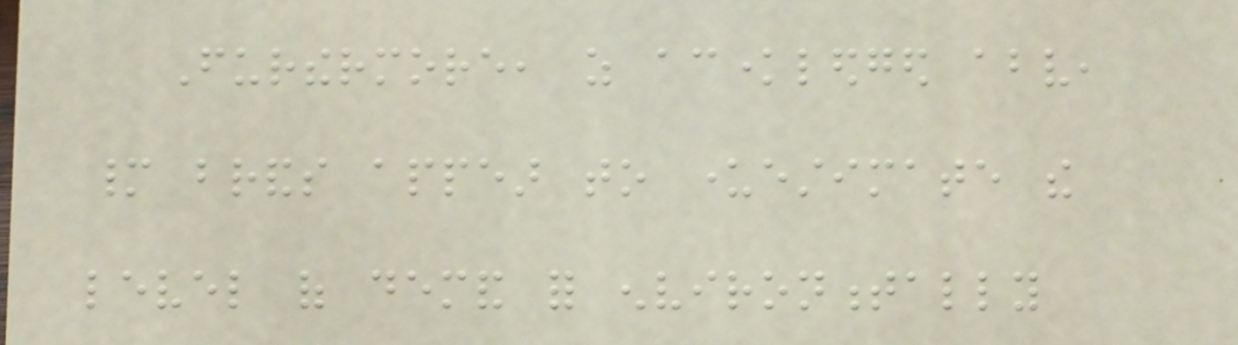Furthermore, as acknowledged above,
many brands appear to underestimate the
level of demand for environmentally
